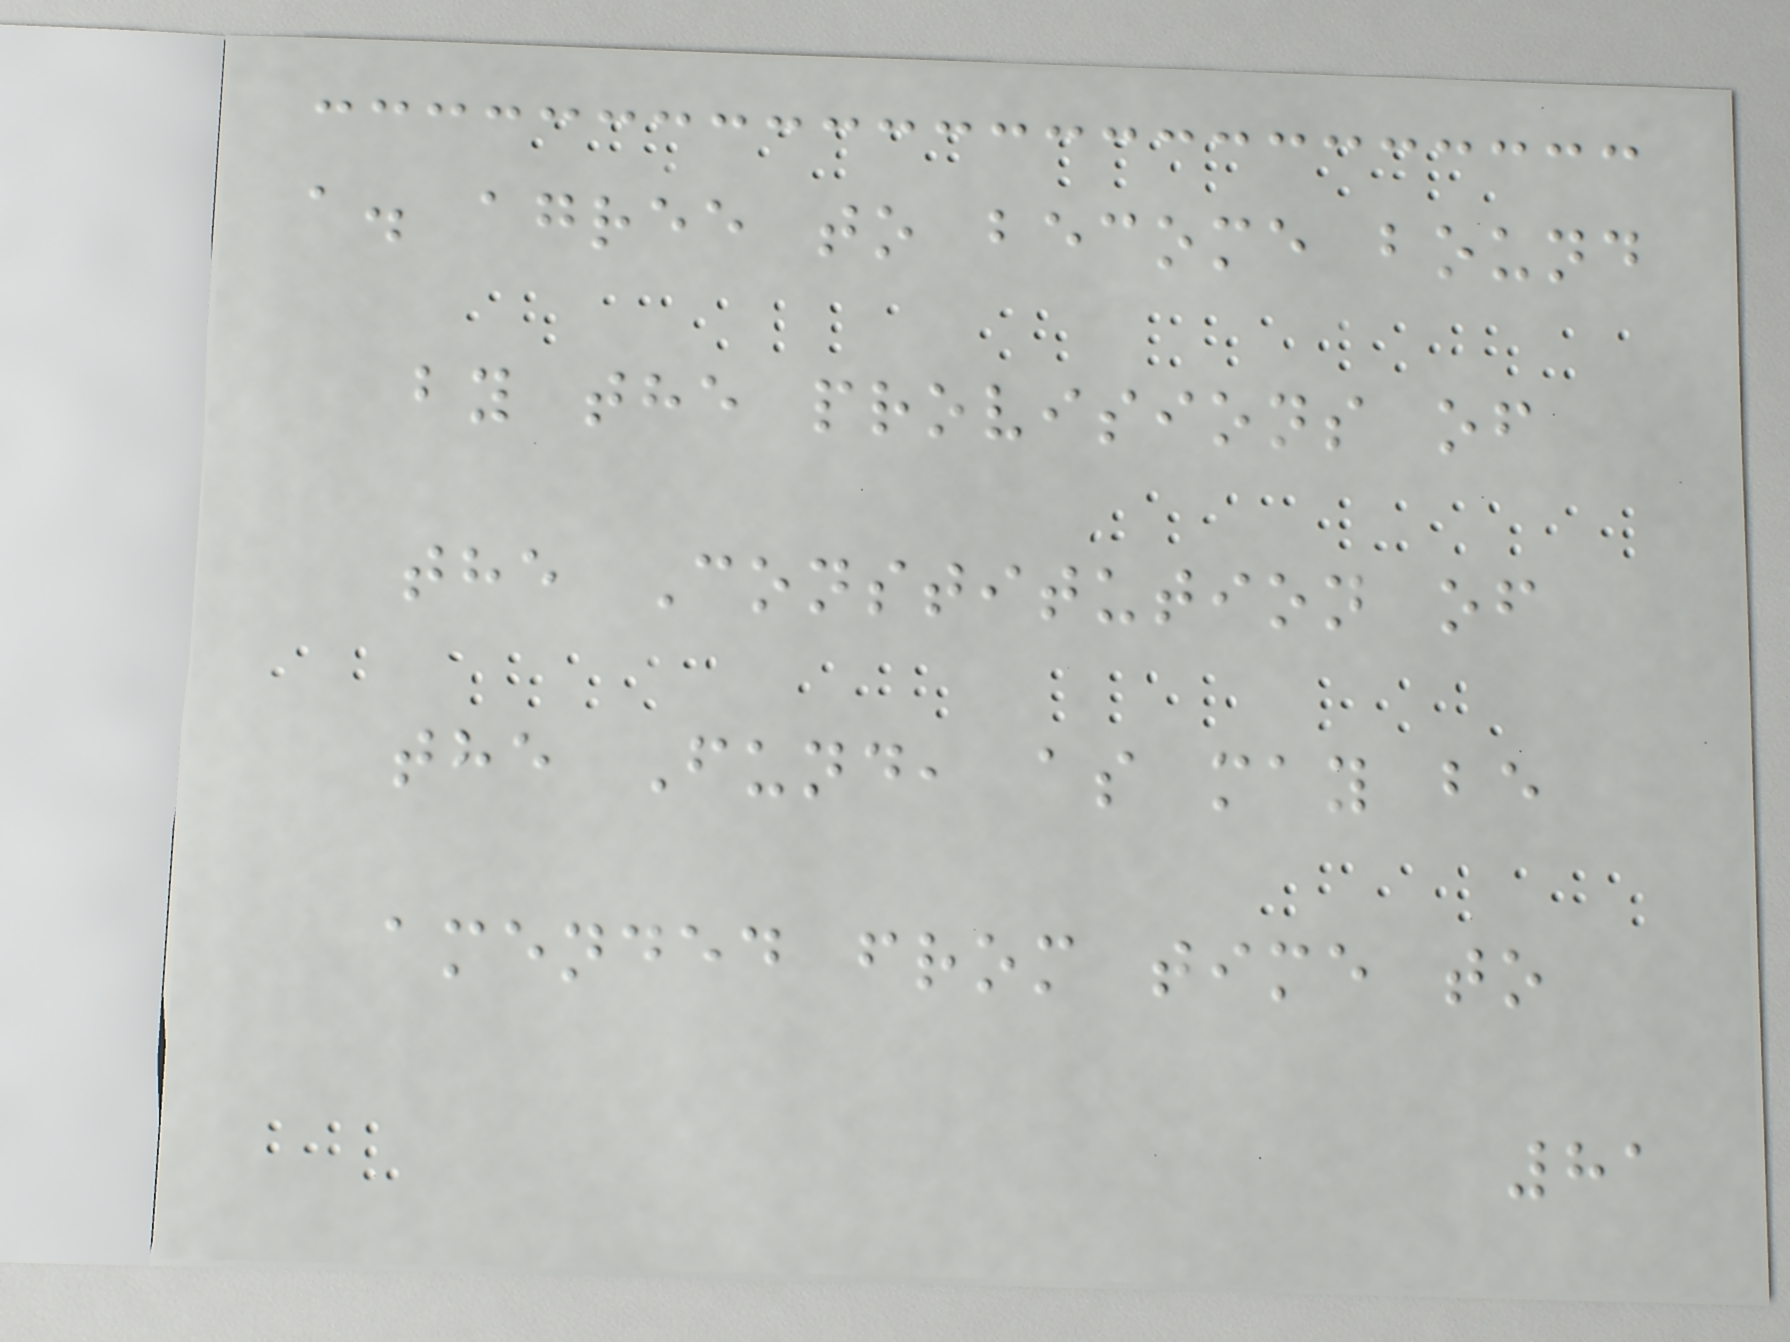a. agree to become bound
by the provisions of
the Constitution of
the Fund, as may be
amended from time to
81
